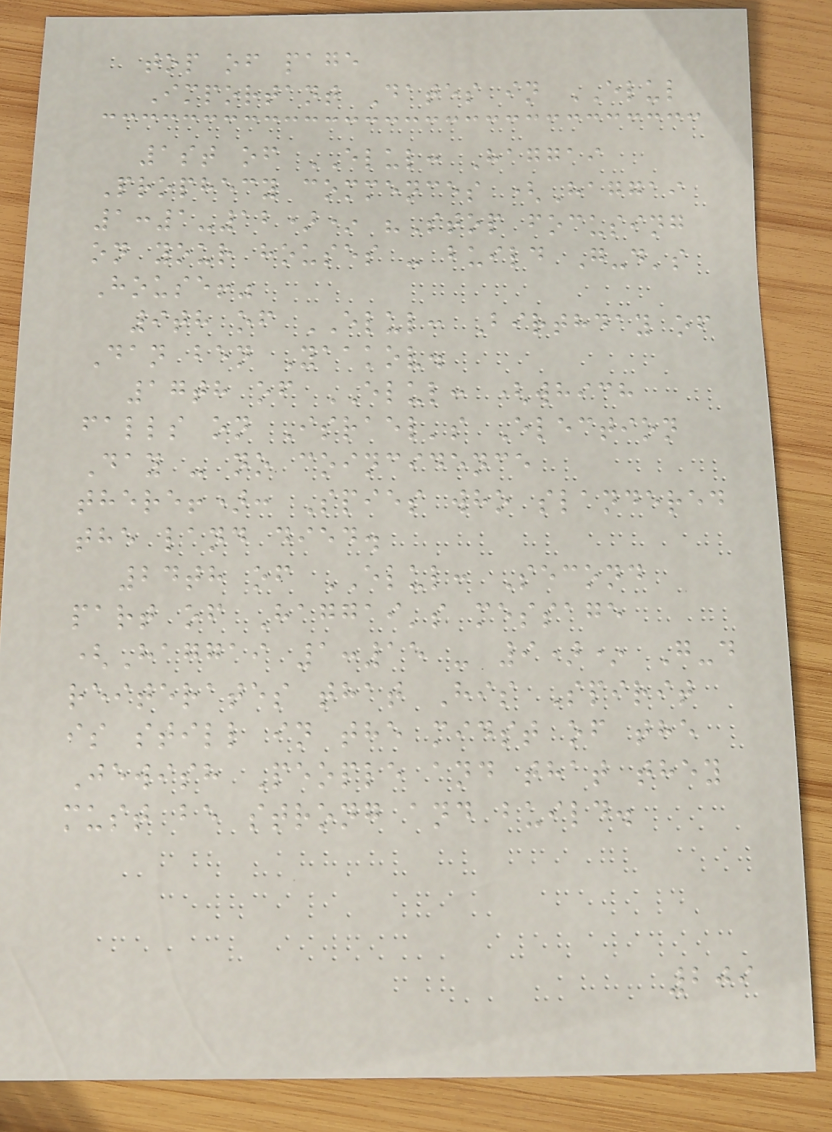top of page
Important Dates in ELUL
1st of ELUL: Haggai
Prophecy commences (Haggai
1:1-12)* "Stop focusing
on your houses - build G-d's
House!"
9th of ELUL: Birthday of
Dan ben Yaakov.
17th of ELUL: (which
falls on Israel's Election
Day - no coincidence
there!): Spies who slandered
the land died.
24th of ELUL: Second
part of Haggai's message
(Haggai 1:15 - 9)* G-d
reiterates that His Spirit
is still in the midst of the
Jewish People and that they
must be strong and build.
209
